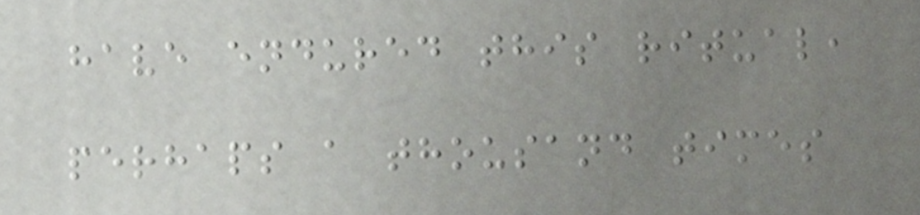have endured this ritual,
perhaps a thousand times
